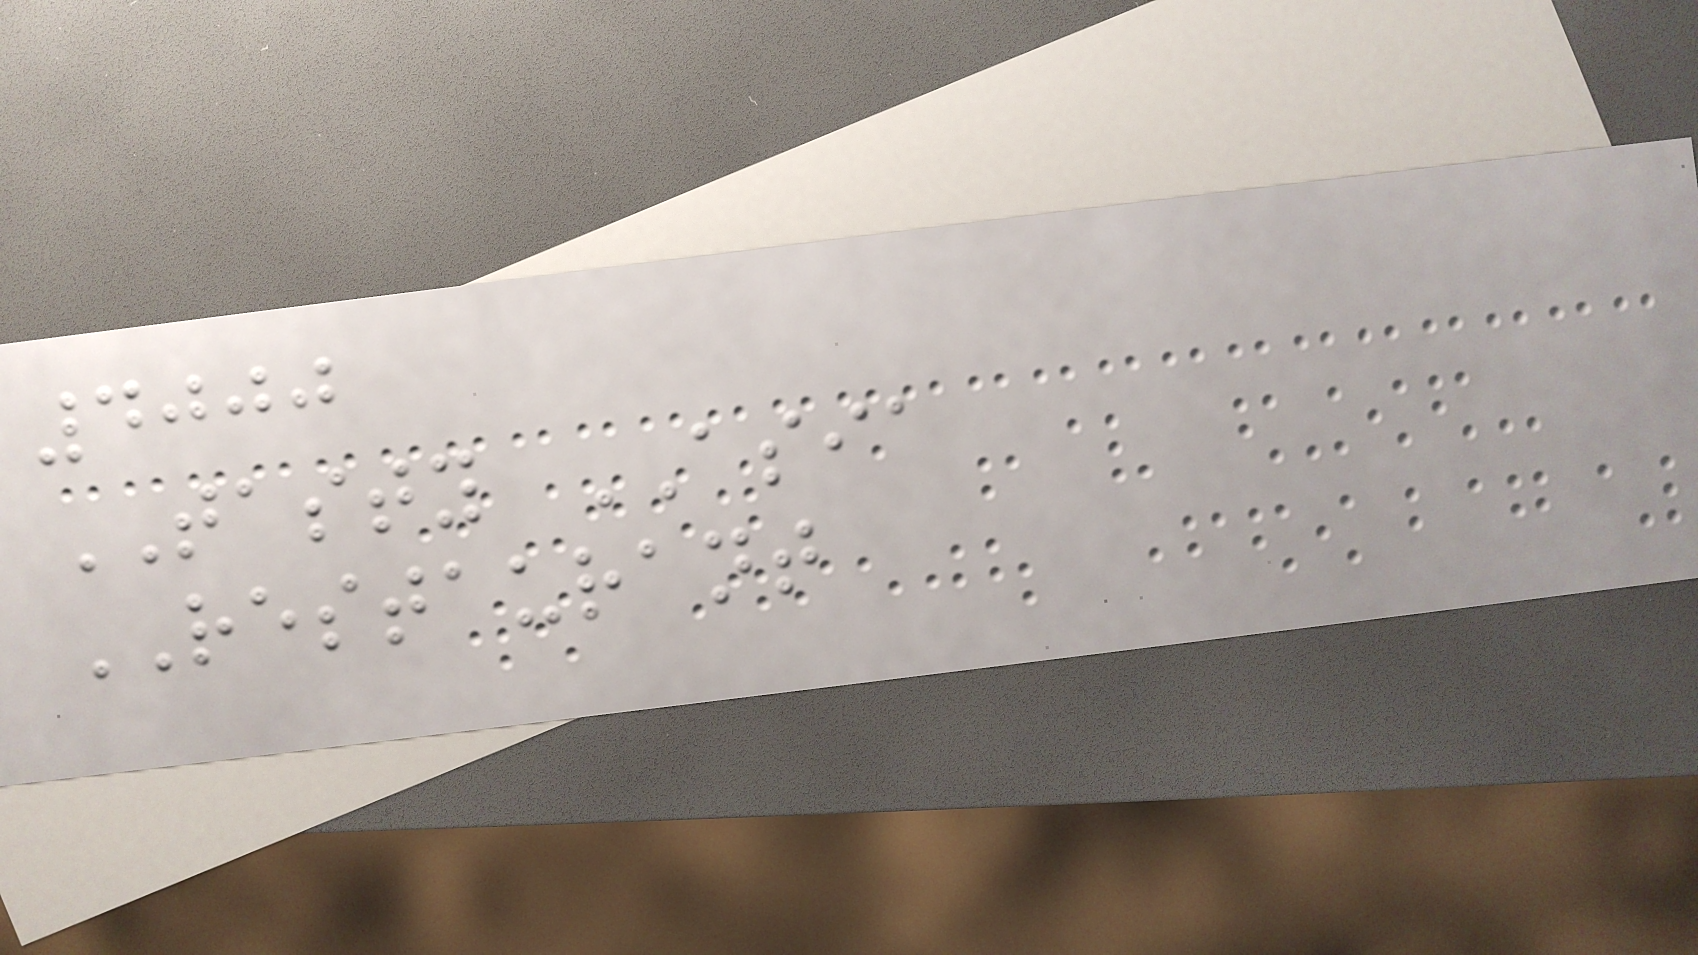4000
TASTY ASIA
RESTAURANT
